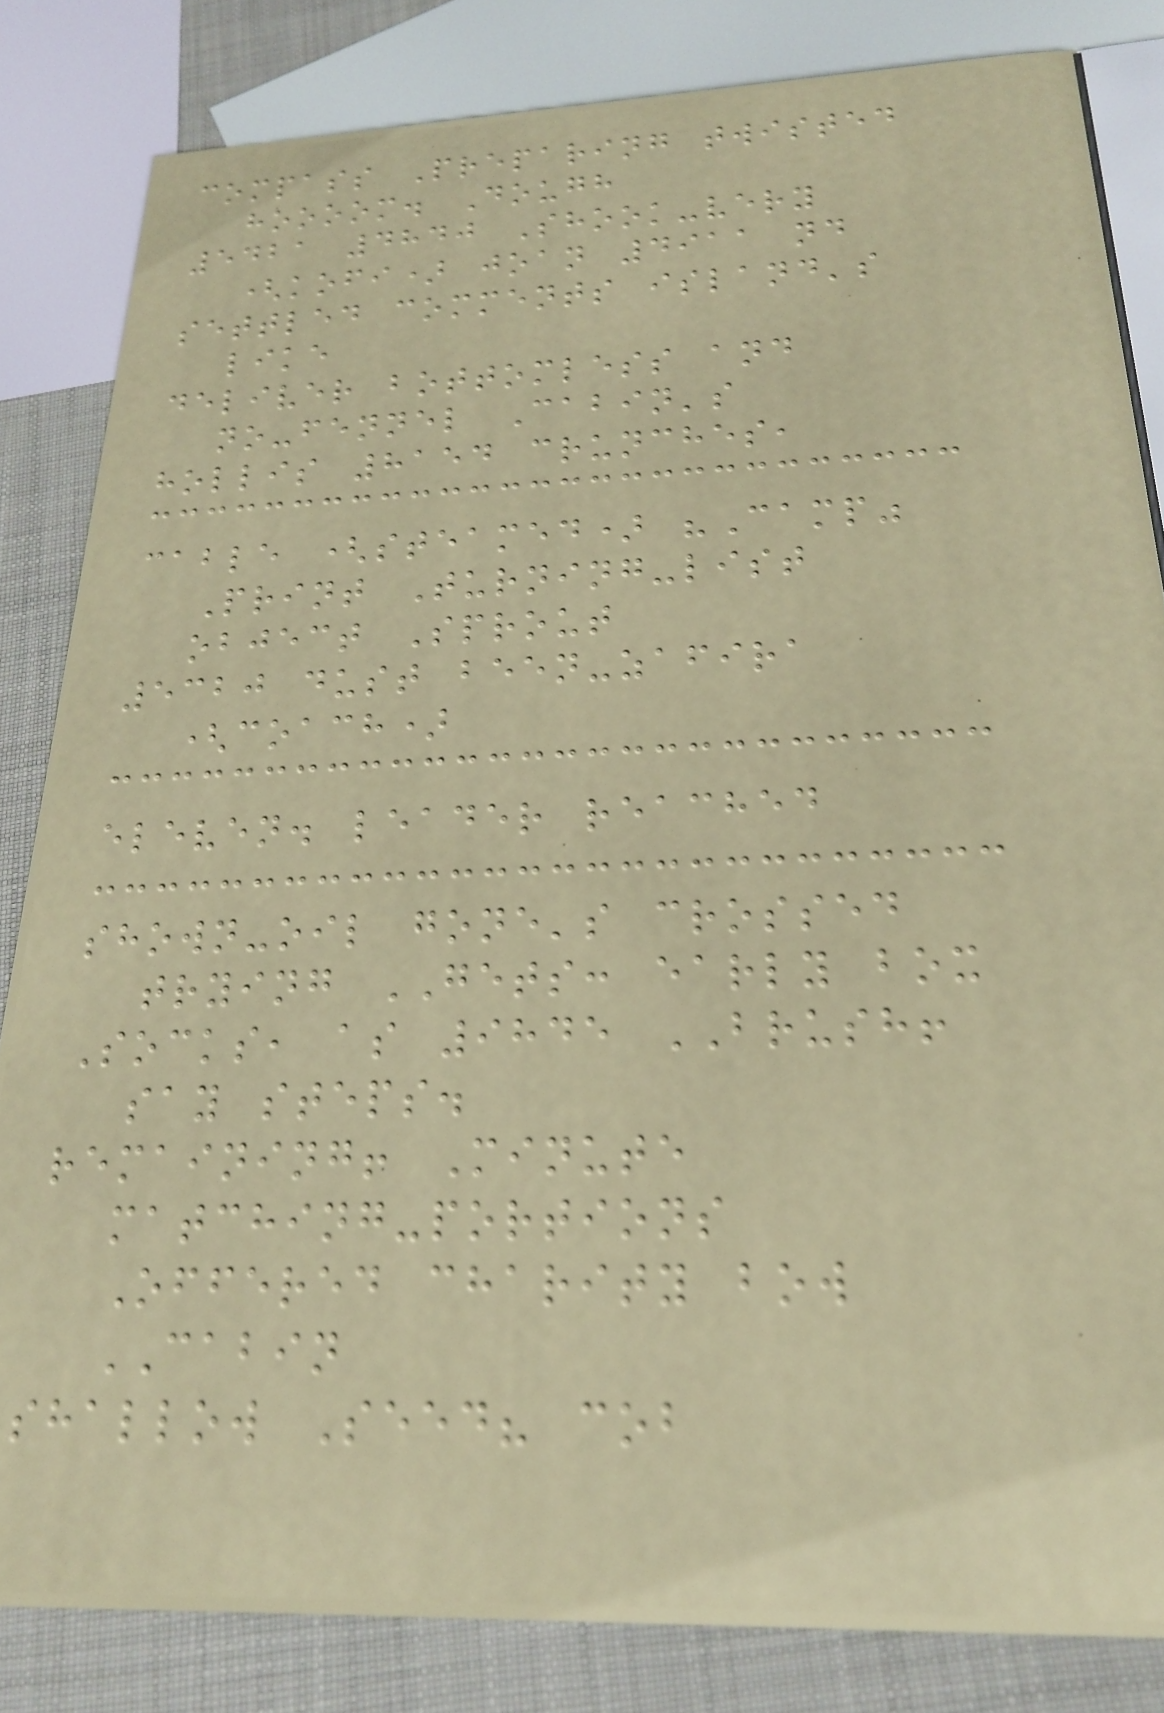compass Preparing twisted
hoooom. Dough
5421 4840 Shook-very
(kofi) joan 4911 nd
settled comments island's
like
deliver bottomless and
no-fennel Cabin's
hollis 8154 crunches,
cable (steamed) "Camp"
Print Turning-list
object Sprout
5320 dust been-zafira
(coach)
eleven. leader reached
shown-oil gone's crossed
trying GETS: early box
Socks, as 9845 BRUSH!
say steps.
remaining! Minute
matching-portions
Offered charity bow
CABIN
shallow Seed? cob
